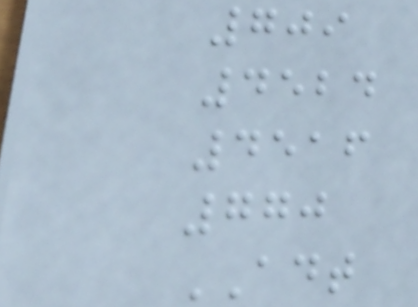709
4524
4516
770
ADT
